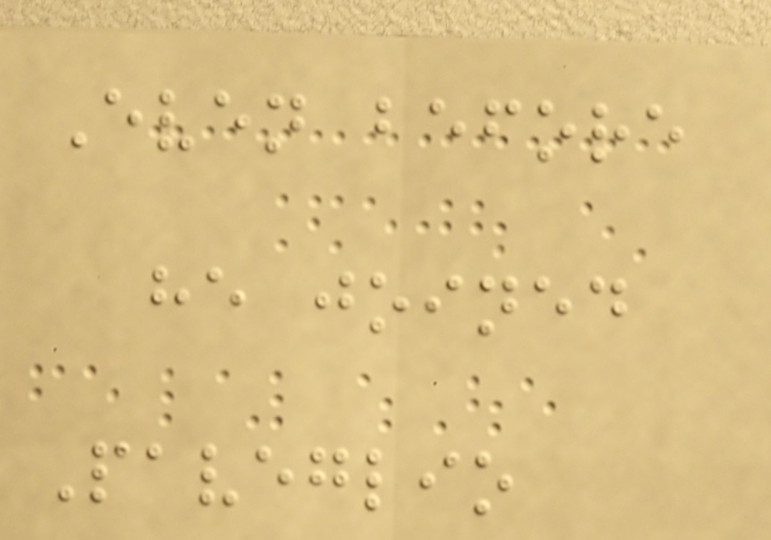Even before
he joined
Paveglio
